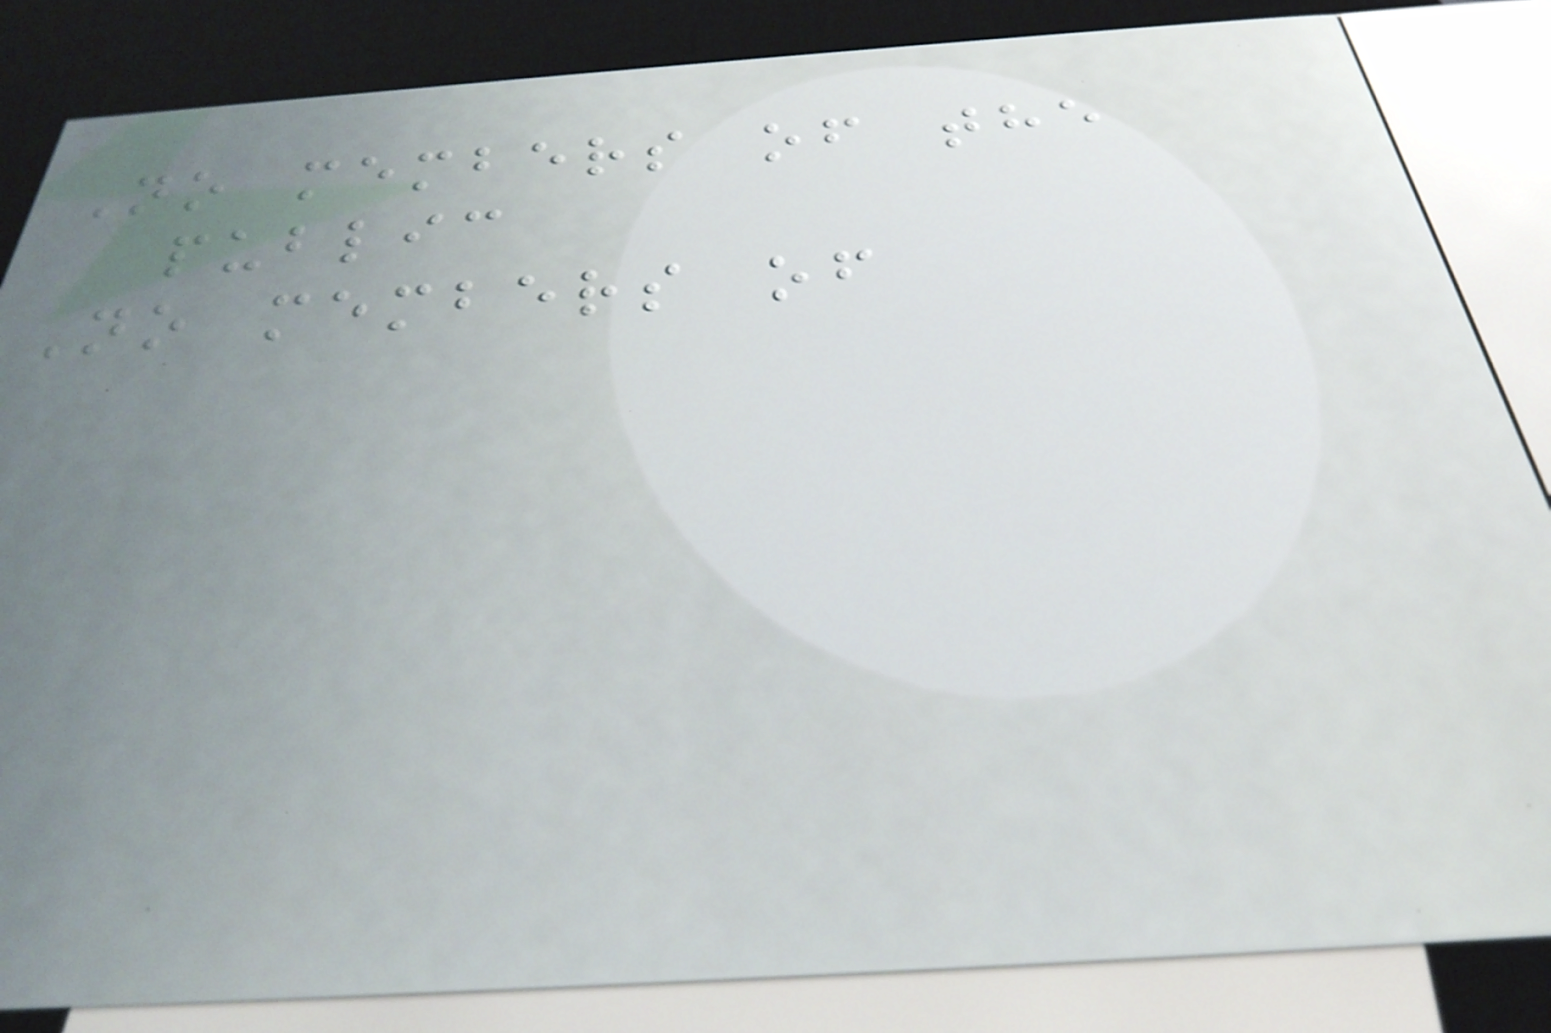No members of the
public
No members of
